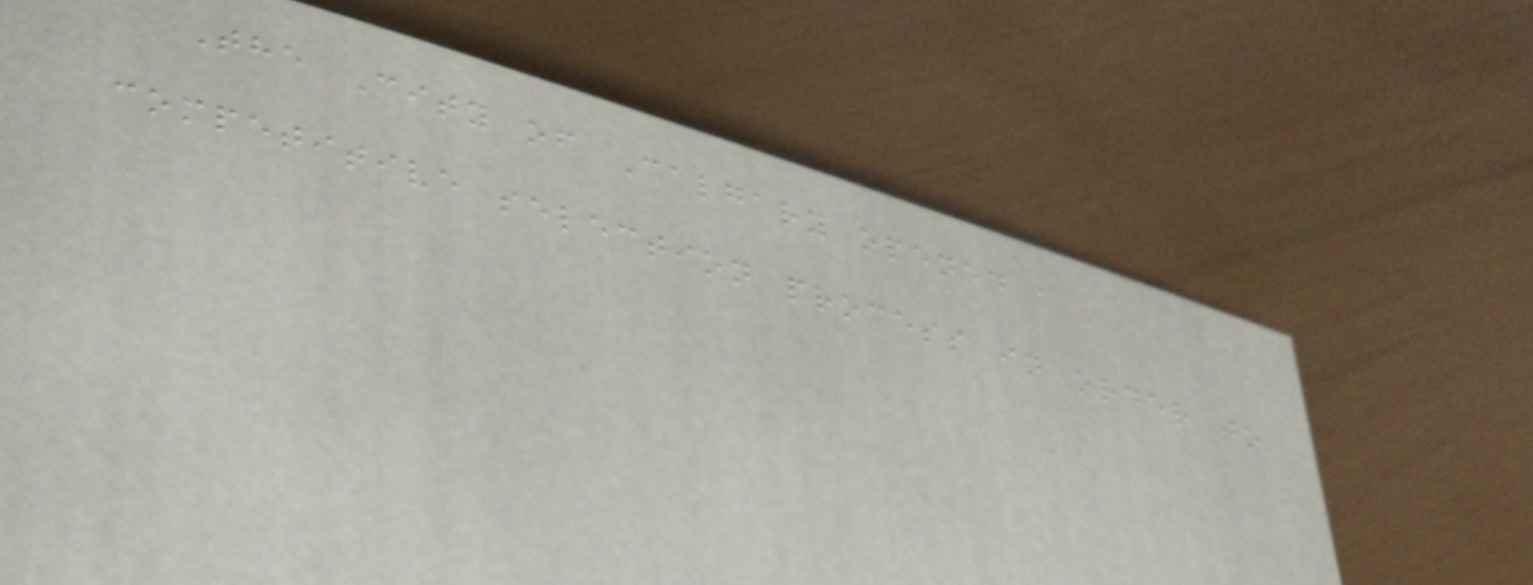The City of Calgary opened a
competitive selection process in order to
